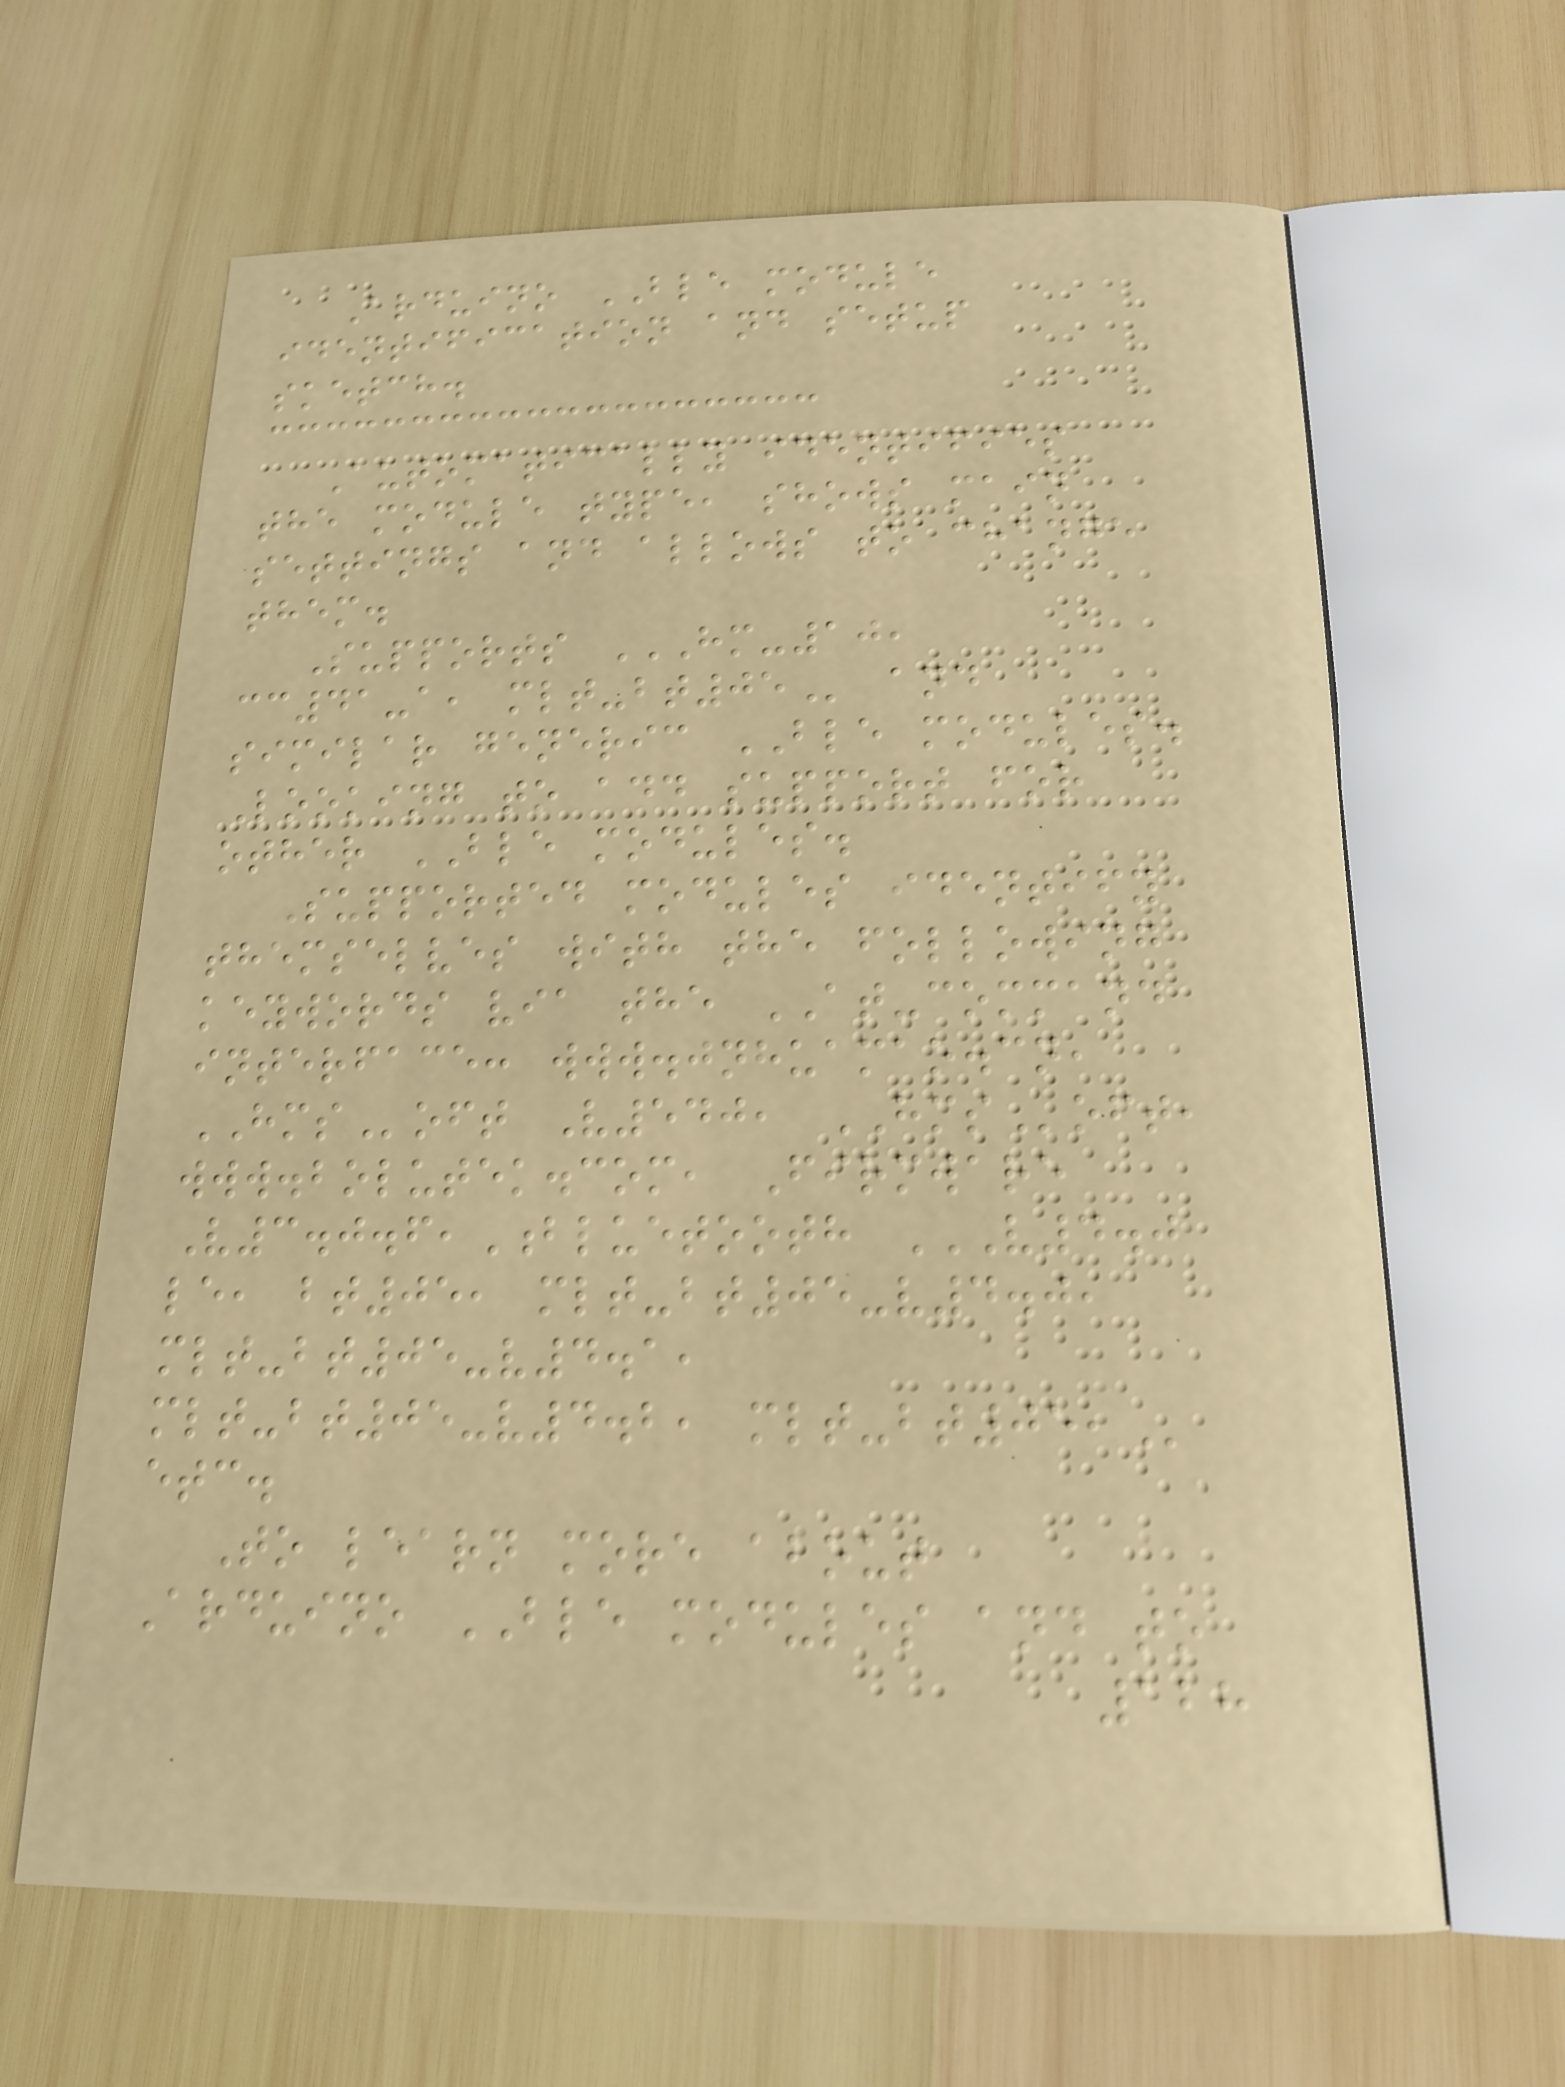Arduino BLE module
identification and setup
sketch.
Automatically identifies
the module type, shows main
settings and allows to change
them.
Supports HM-10,
CC41-A, MLT-BT05 and
similar generic BLE modules.
Looking to add support for
other BLE modules.
Supported modules identify
themselves with the following
keywords via the AT-command
interface: www.jnhuamao.cn,
HMSoft V540, HMSoft,
www.bolutek.com, Firmware
V3.0.6,Bluetooth V4.0
LE, BT05, MLT-BT05-V4.0,
MLT-BT05-V4.1,
MLT-BT05-V4.2, MLT-BT05,
etc.
To learn more about
Arduino BLE modules and to
128
